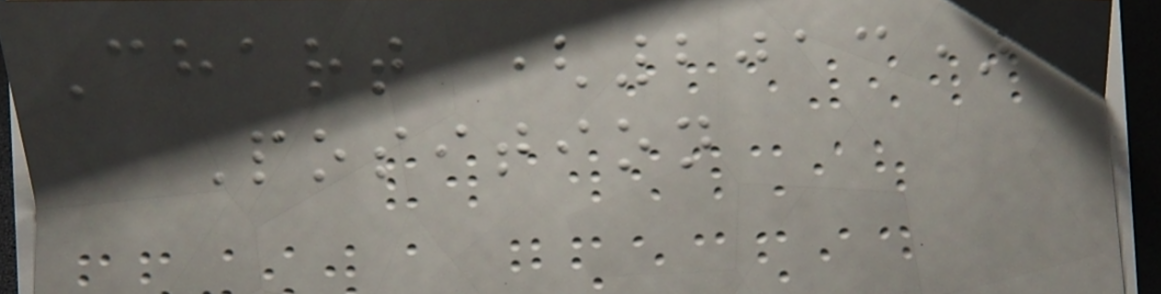Chart (2013)
Position
